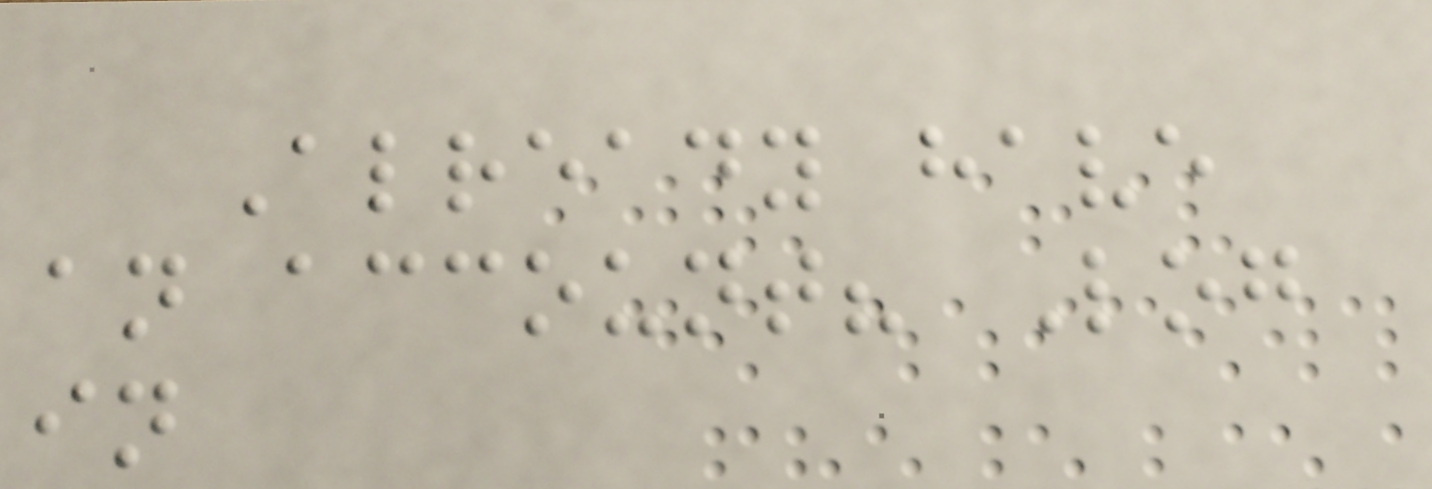Already have
an account? Log
in
